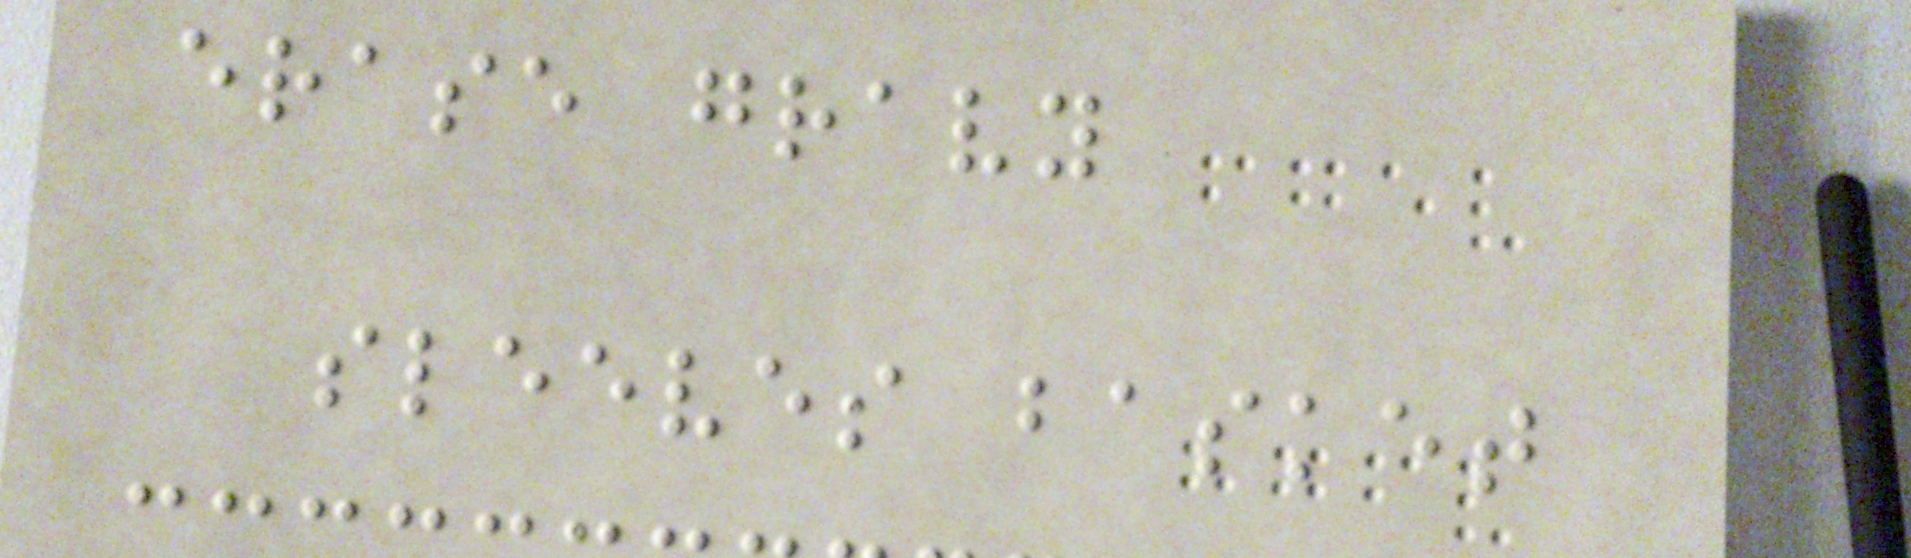erase gravy
sleeves basket
